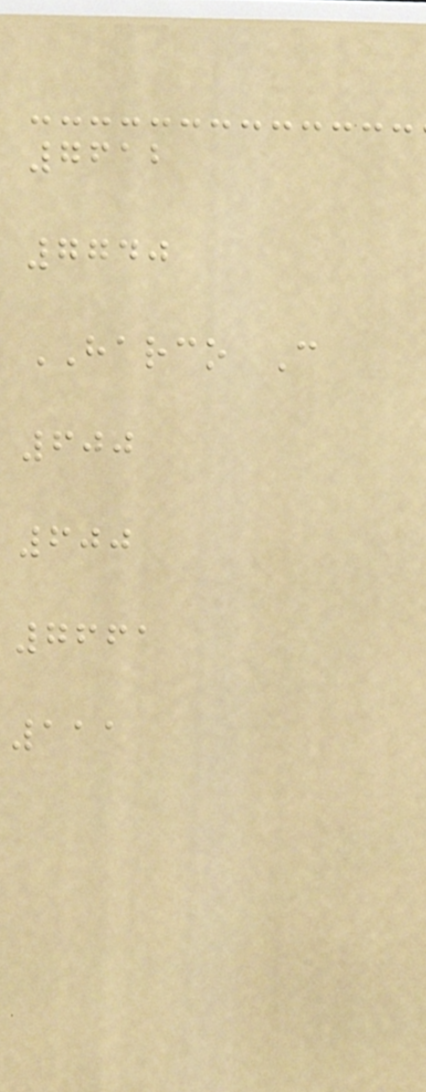7612
7740
HARCO C
600
600
7661
111
